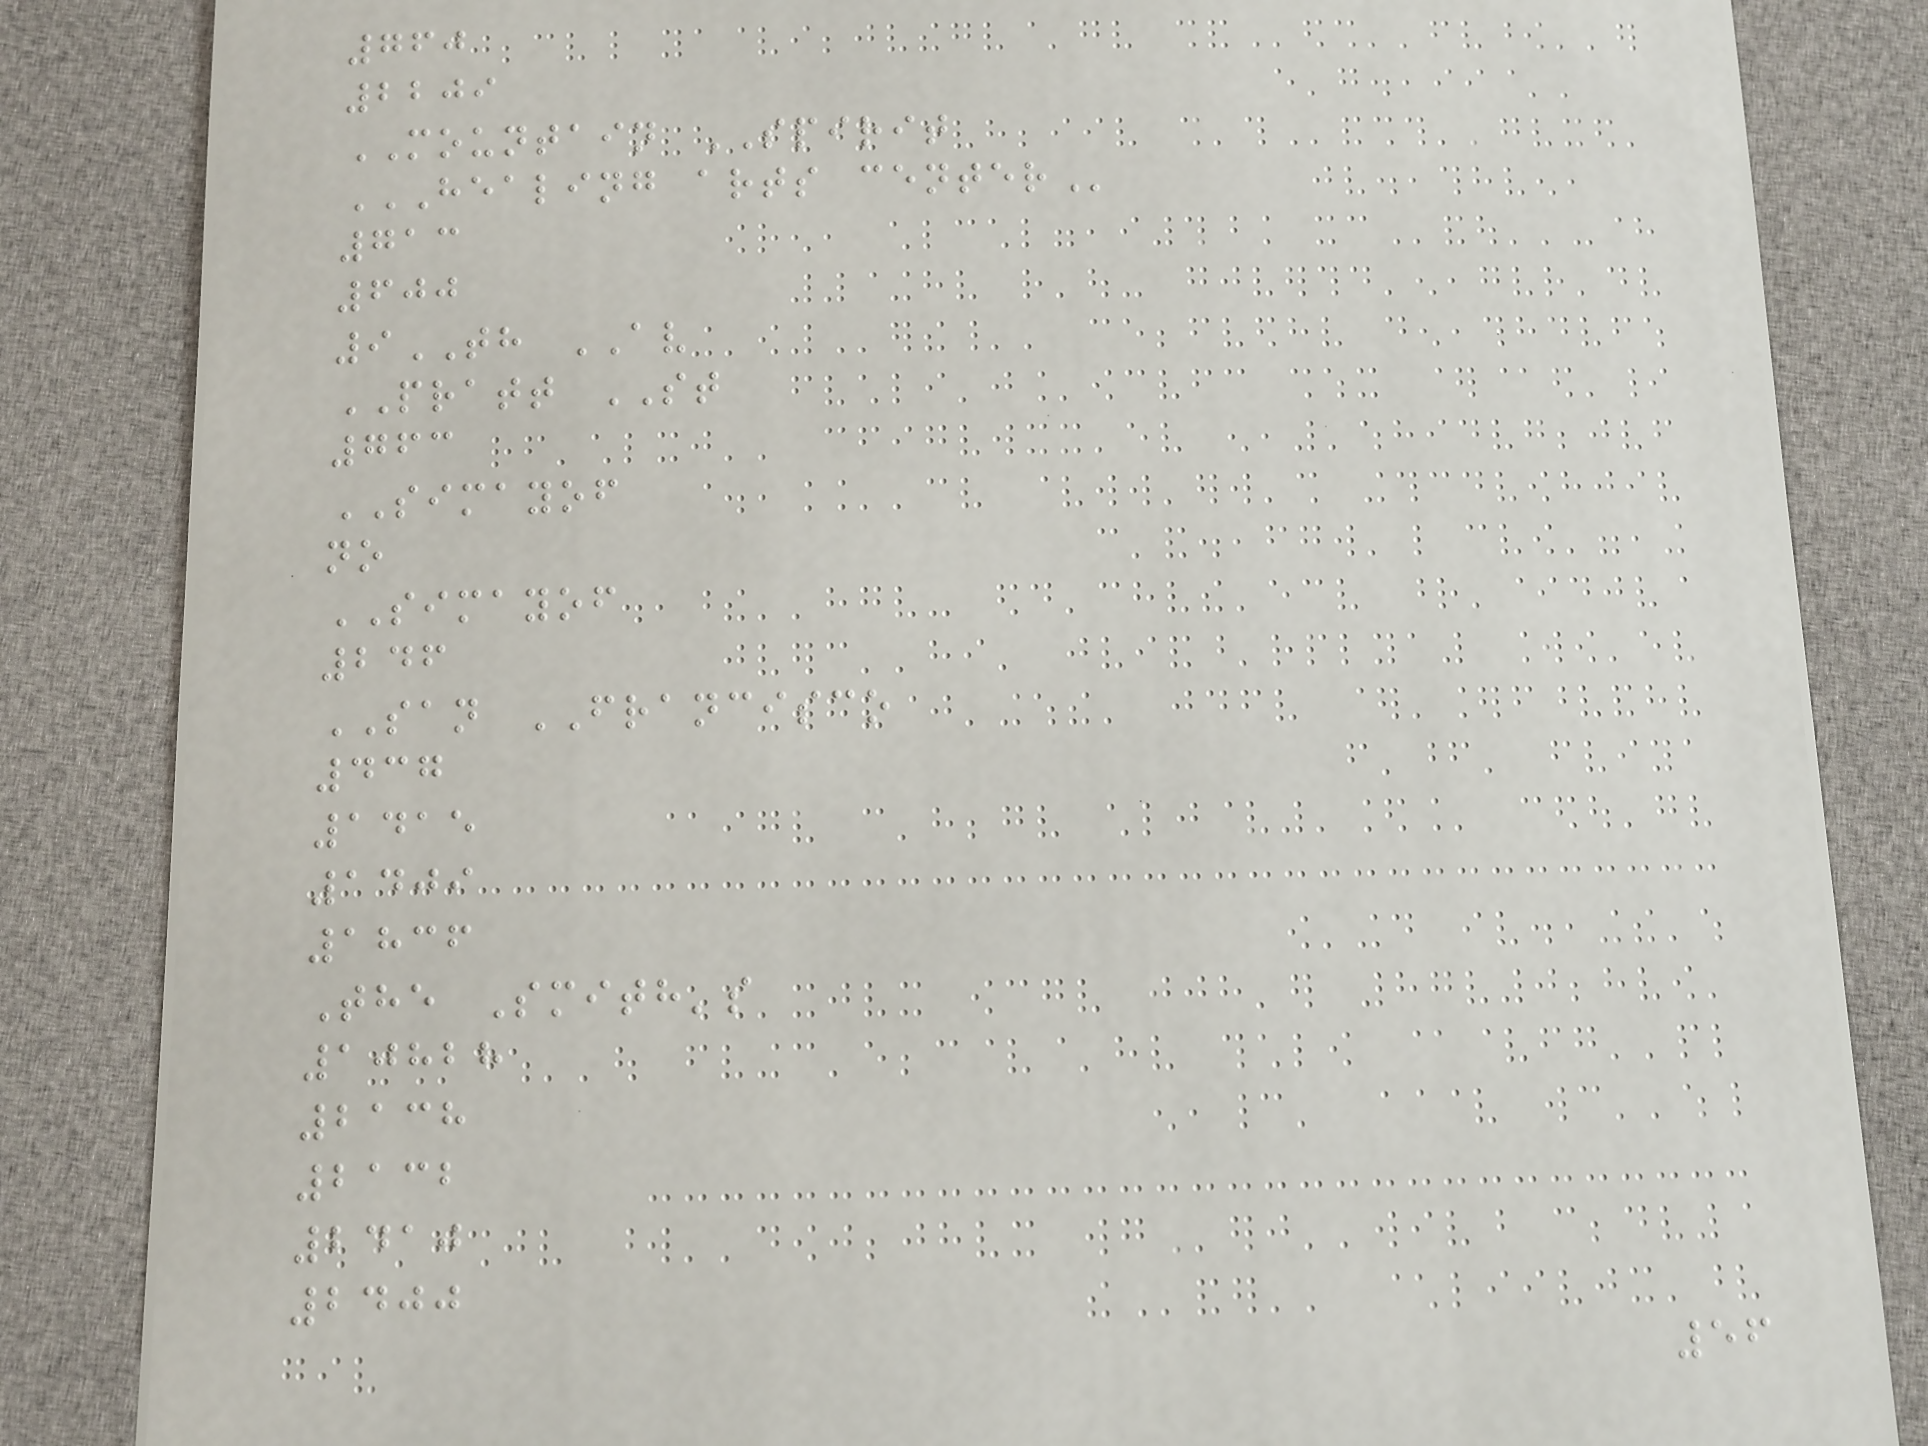760
2209
MOUNTAIN SPIRIT
HEALING ARTS CENTER
713
600
9TH AV
PRATT ST
763
SIMAYOF
no
SIMAYOF
246
SAN FRANCISCO
437
1415
1409
1836
The Smith's
10828
2138
2132
2410
2400
56
